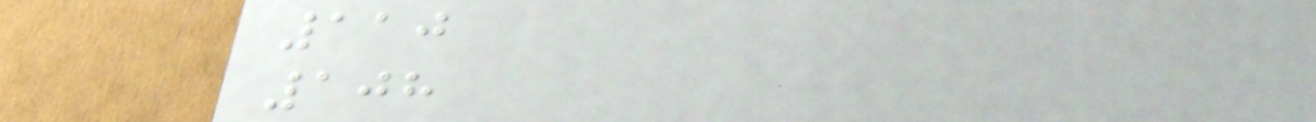110
108
